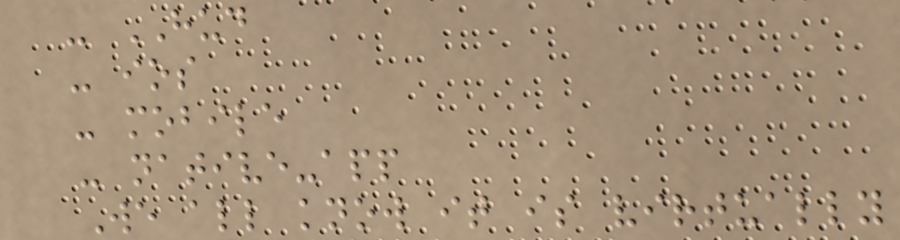- HUD
- ios
- mobile
- native-app
We all know it is virtually
